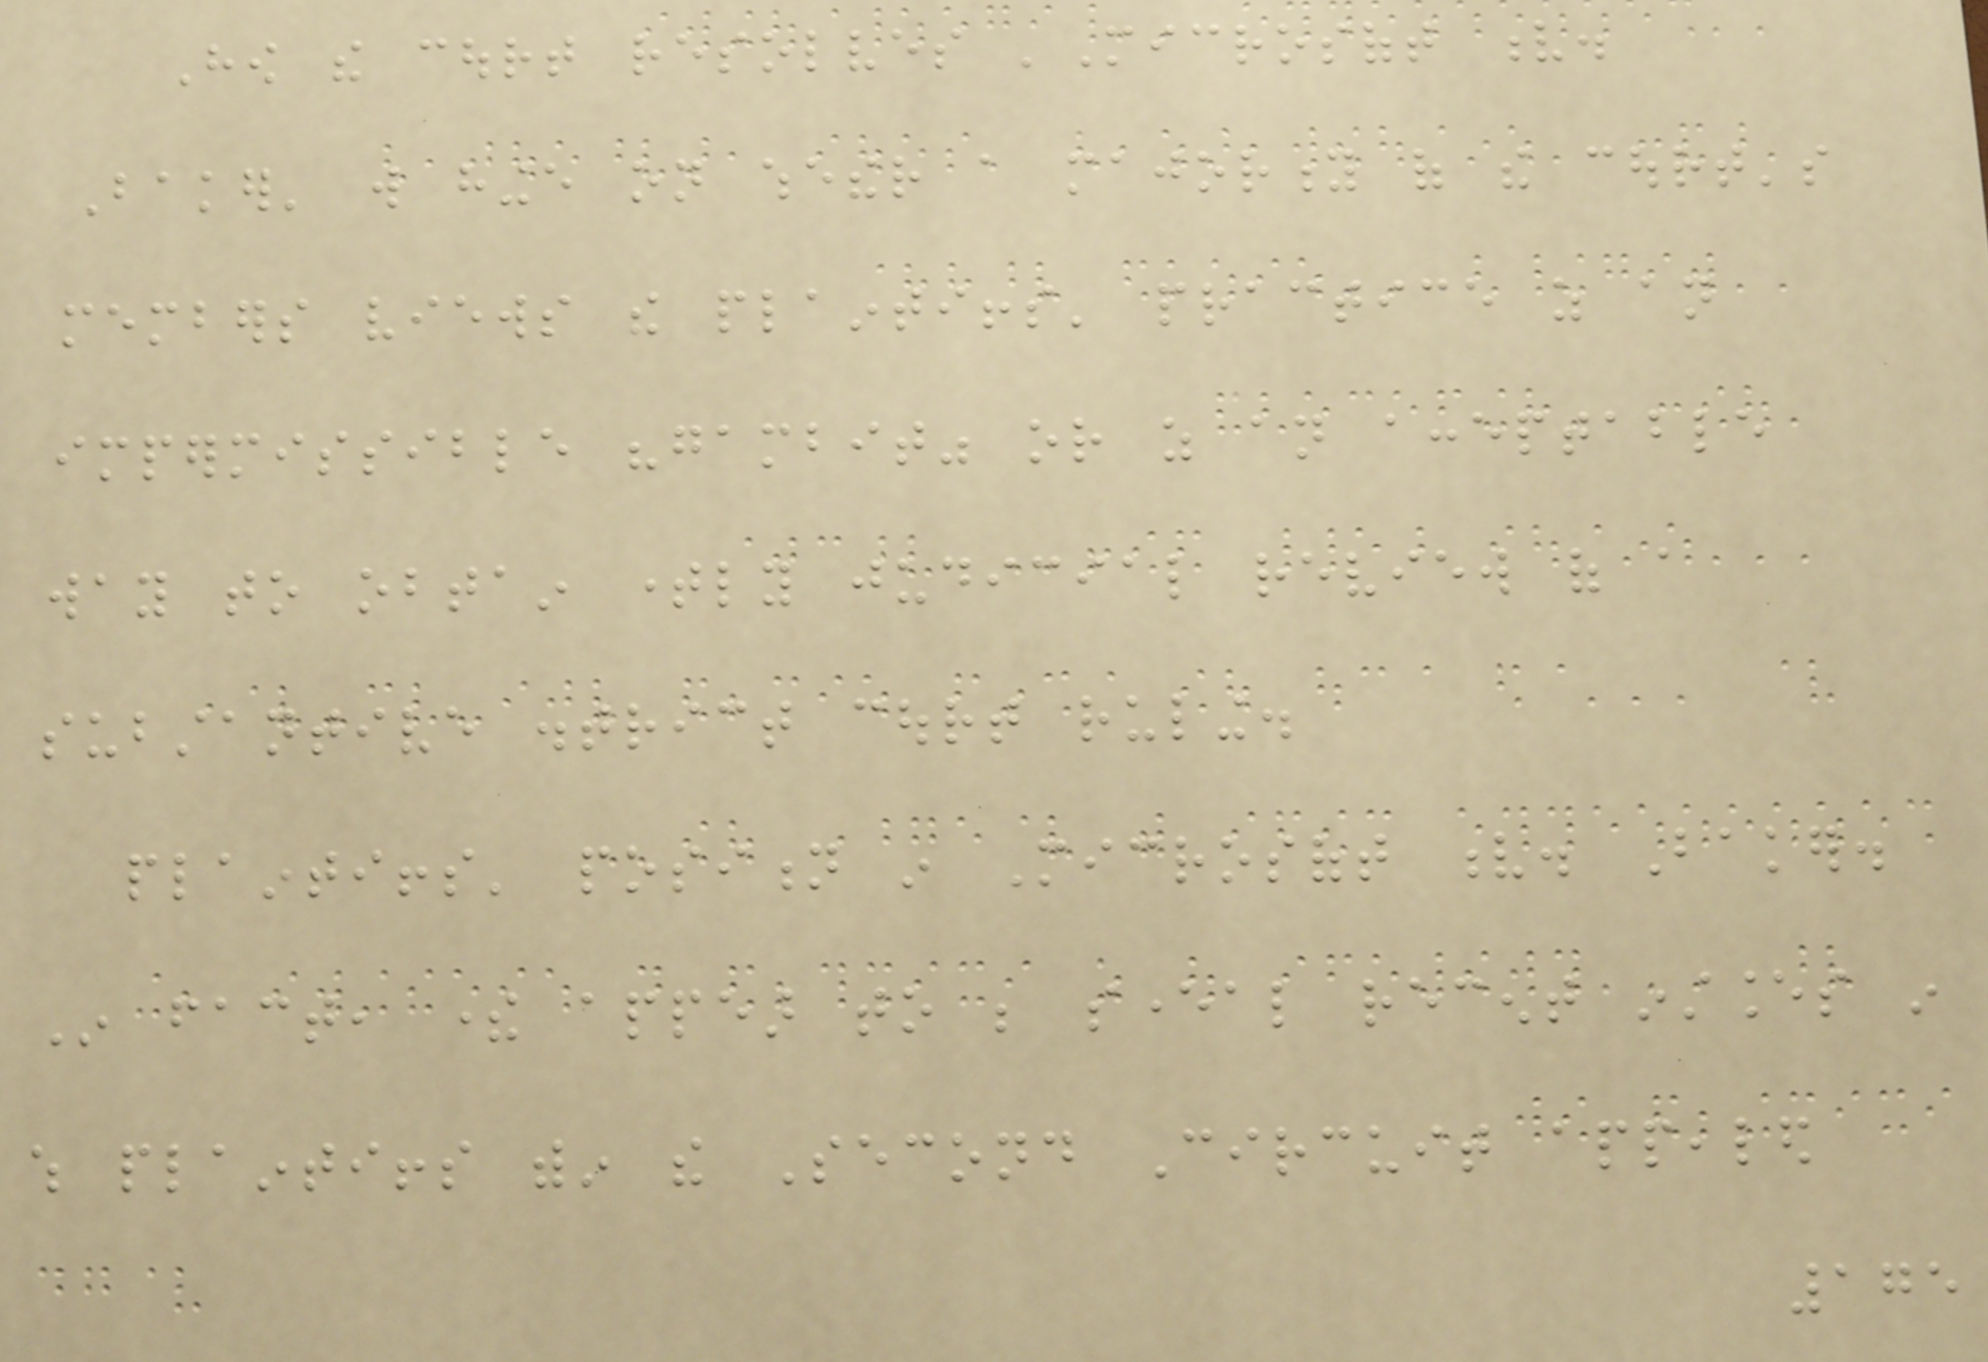How the court resolves 'Microsoft v.
Baker' will hinge on whether a majority of the court's
members views the plaintiffs' practice as an
impermissible "gambit" or as an acceptable
way to obtain timely judicial review of a
substantive district court ruling.
plaintiffs' position in Microsoft v. Baker.
In fact, there appear to be several recent instances in
which plaintiffs within the Second Circuit appealed
175
